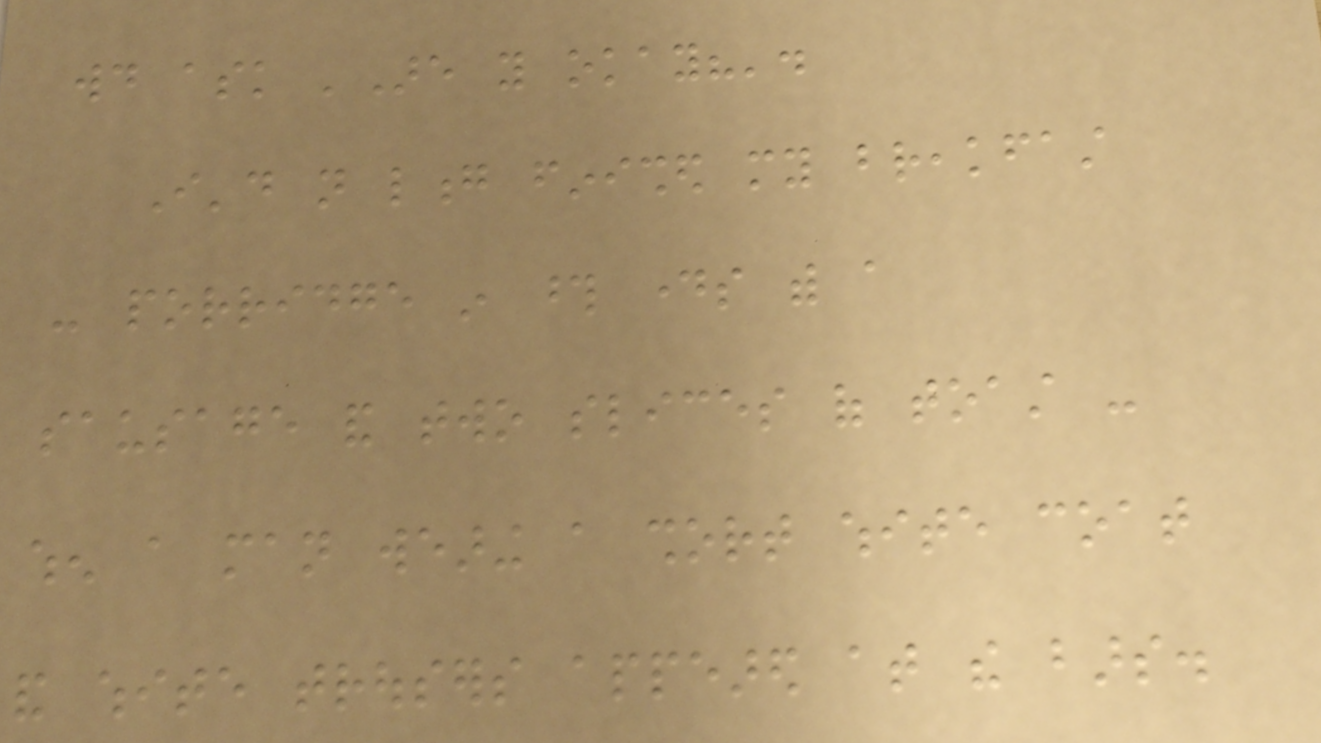would ask 'Are you okay?'.
I'd not long finished my breakfast
- porridge in those days with a
sausage and two slices of toast -
when a man wearing a short white coat
and white trousers appeared at the bars.
